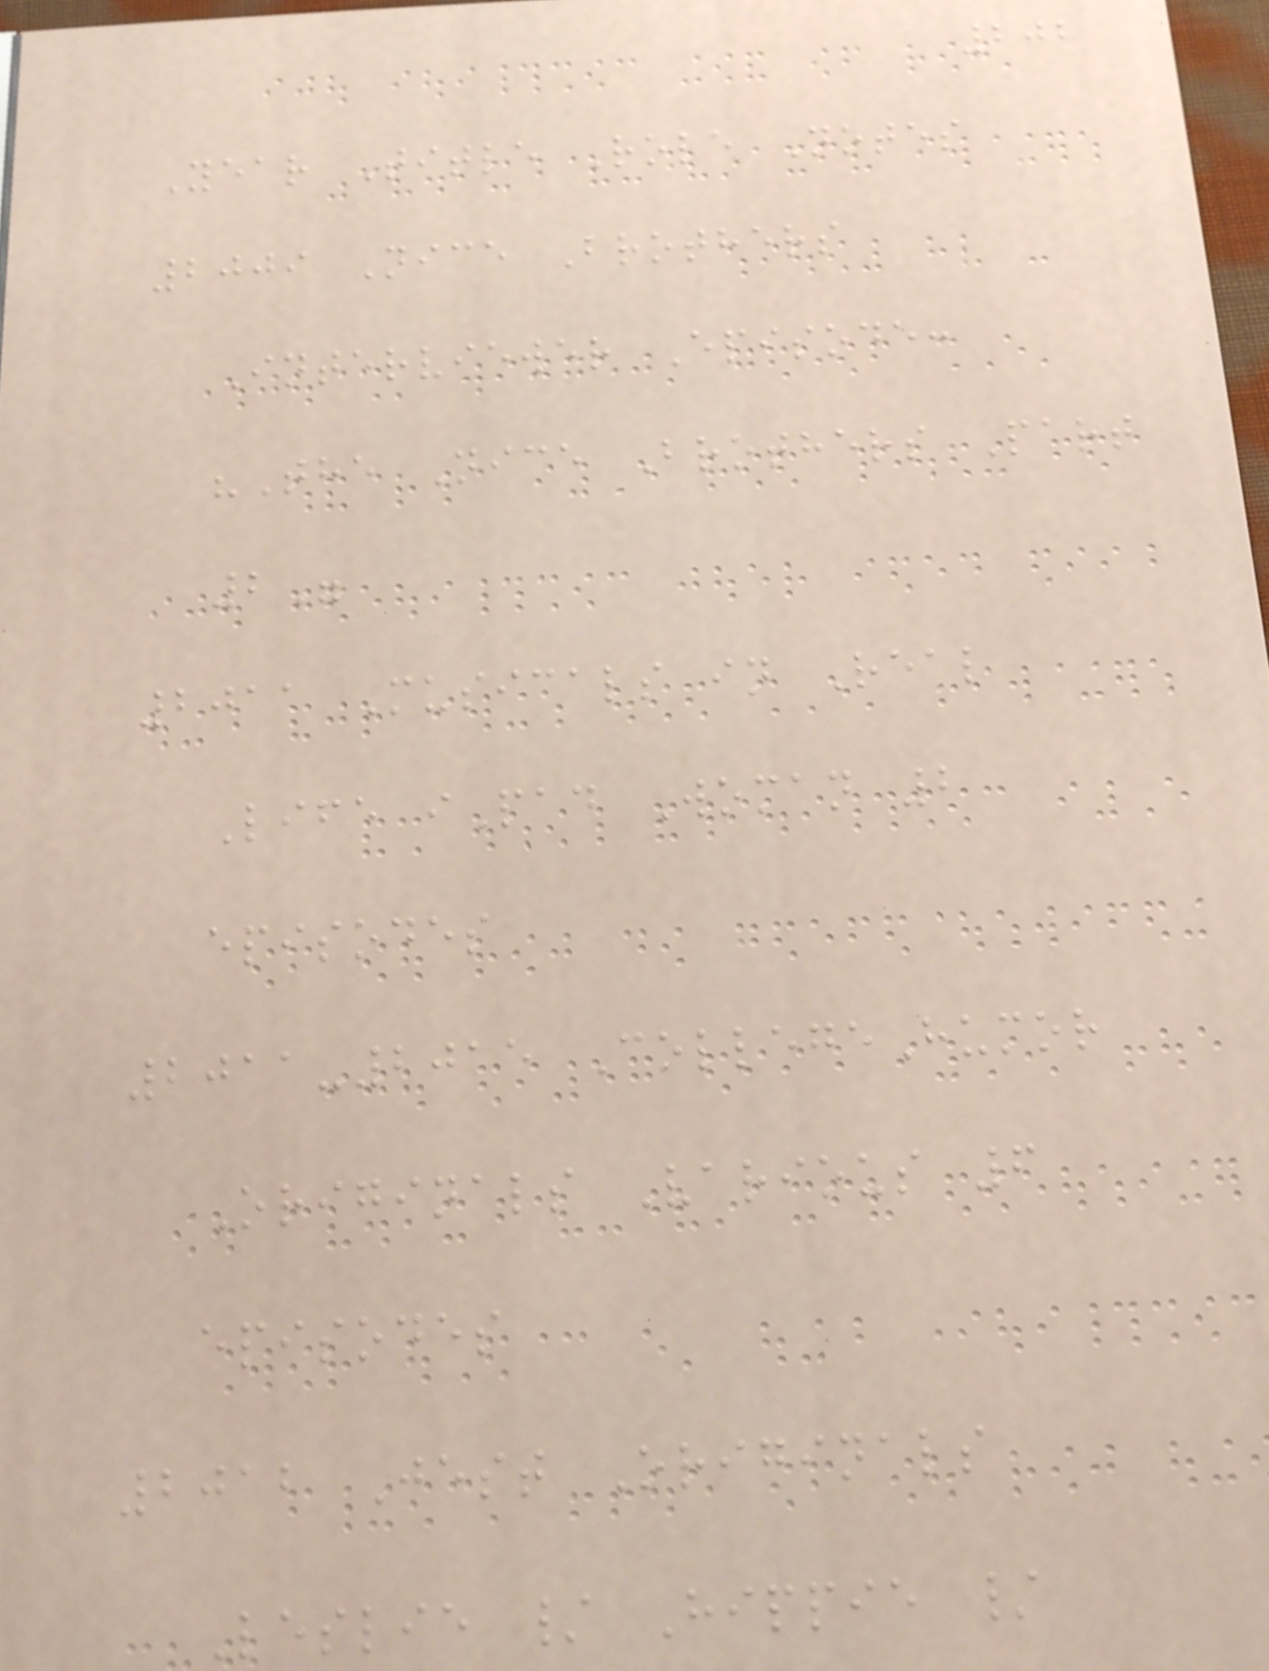202
Year Title Role Notes
2009 Nice Brothers
Interviewer Episode:
"The Nice Brothers Part
2"
2011 Musicals in Real
Life iPad Woman 2
episodes
2011-2015 CollegeHumor
Originals Various 6
episodes
2012 Jest Originals
Leslie / Hippie /
